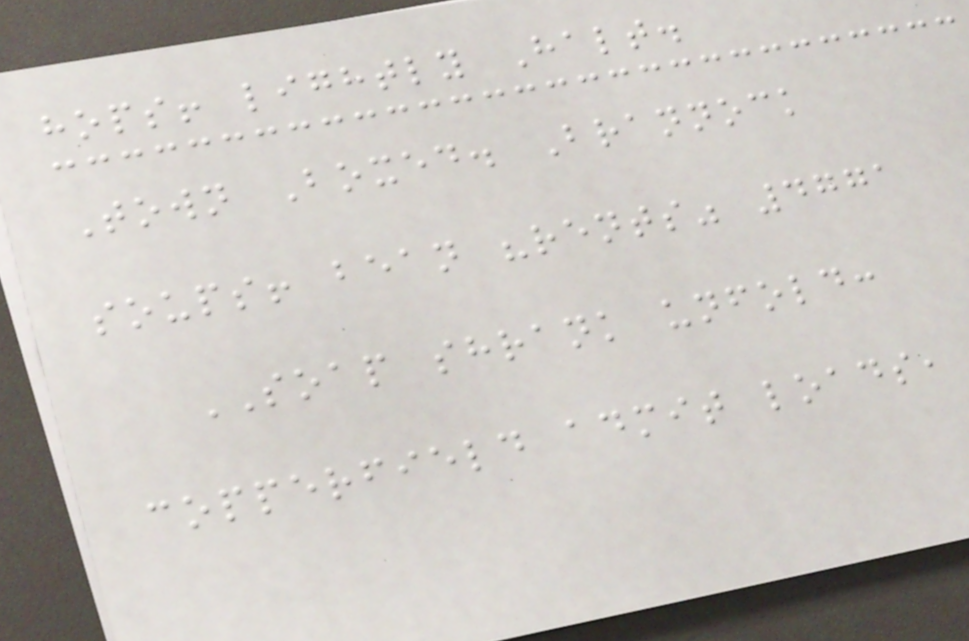hops! lightly Halt.
Town Boxed. Brannock
soups! bean "rents" 4771
SOAP shrank unfold:
copperfield admit loads,
